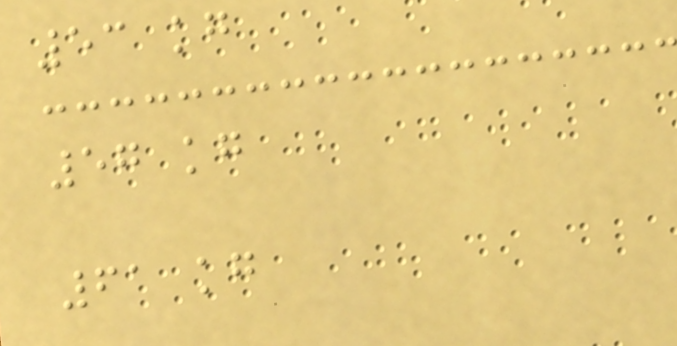53 kg
57 kg
61 kg
